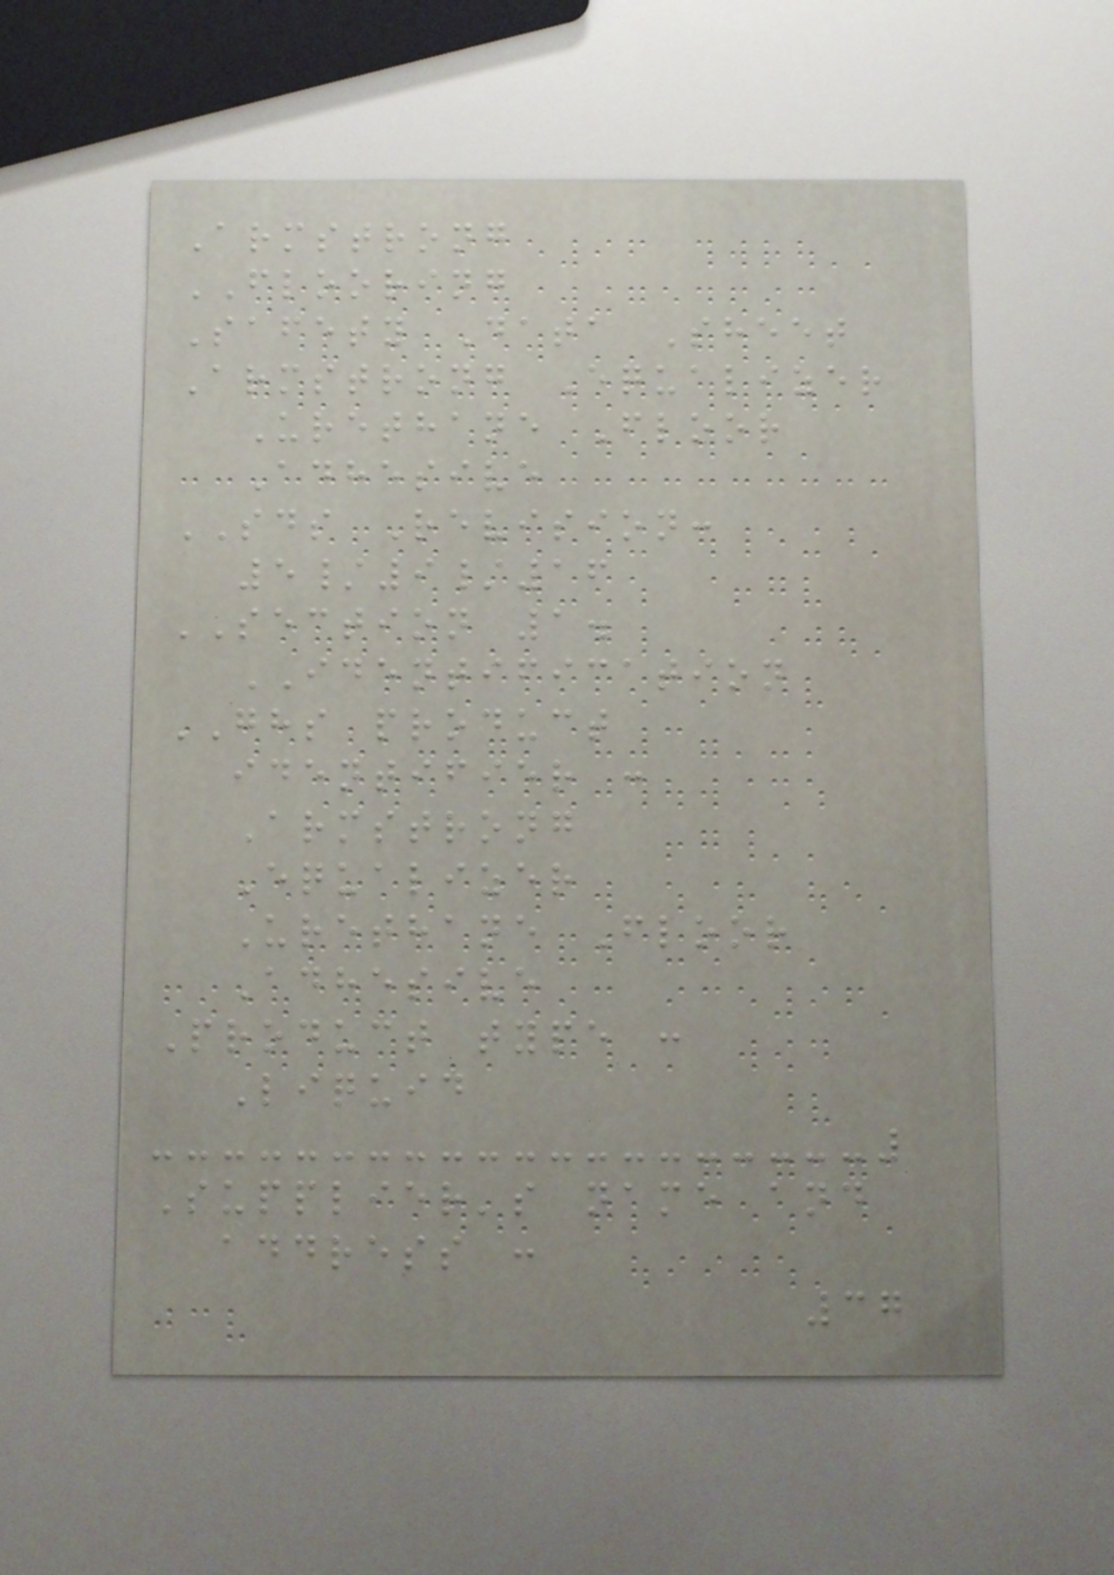Armstrong
FLOORING
Safety Data Sheet
Armstrong Equalizer
Urethane Floor
Adhesive
SDS Revision:
5/9/16
SECTION 1.
IDENTIFICATION
GHS product
identifier :
Armstrong
Equalizer
Urethane Floor
Adhesive
Product type :
Liquid
Supplier's name and
address :
37
